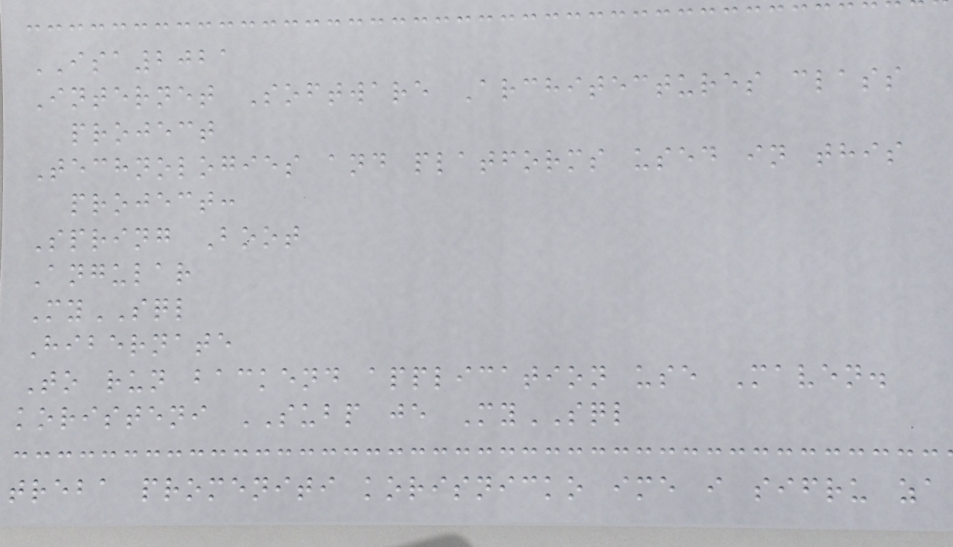ISA2021
Internet Software Architectures class
project
Technologies and platforms used in this
project:
Spring Boot
Angular
MySQL
Hibernate
To run backend application use Maven.
koristeni SUBP je MySQL
treba promeniti korisnicko ime i sifru za
